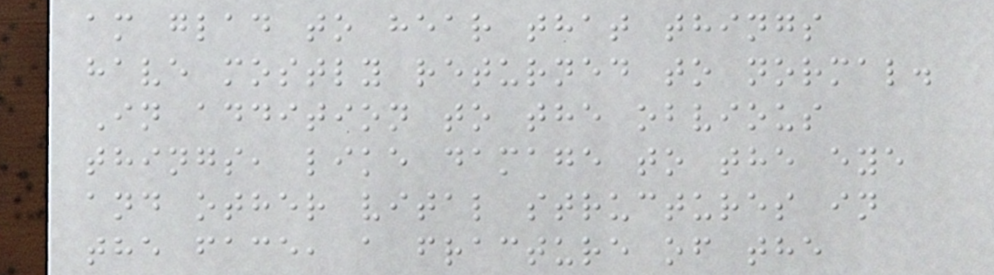am glad to hear that things
have mostly returned to normal.
In addition to the obvious
things, like damage to the eye
and other vital structures in
the face, a fracture of the
